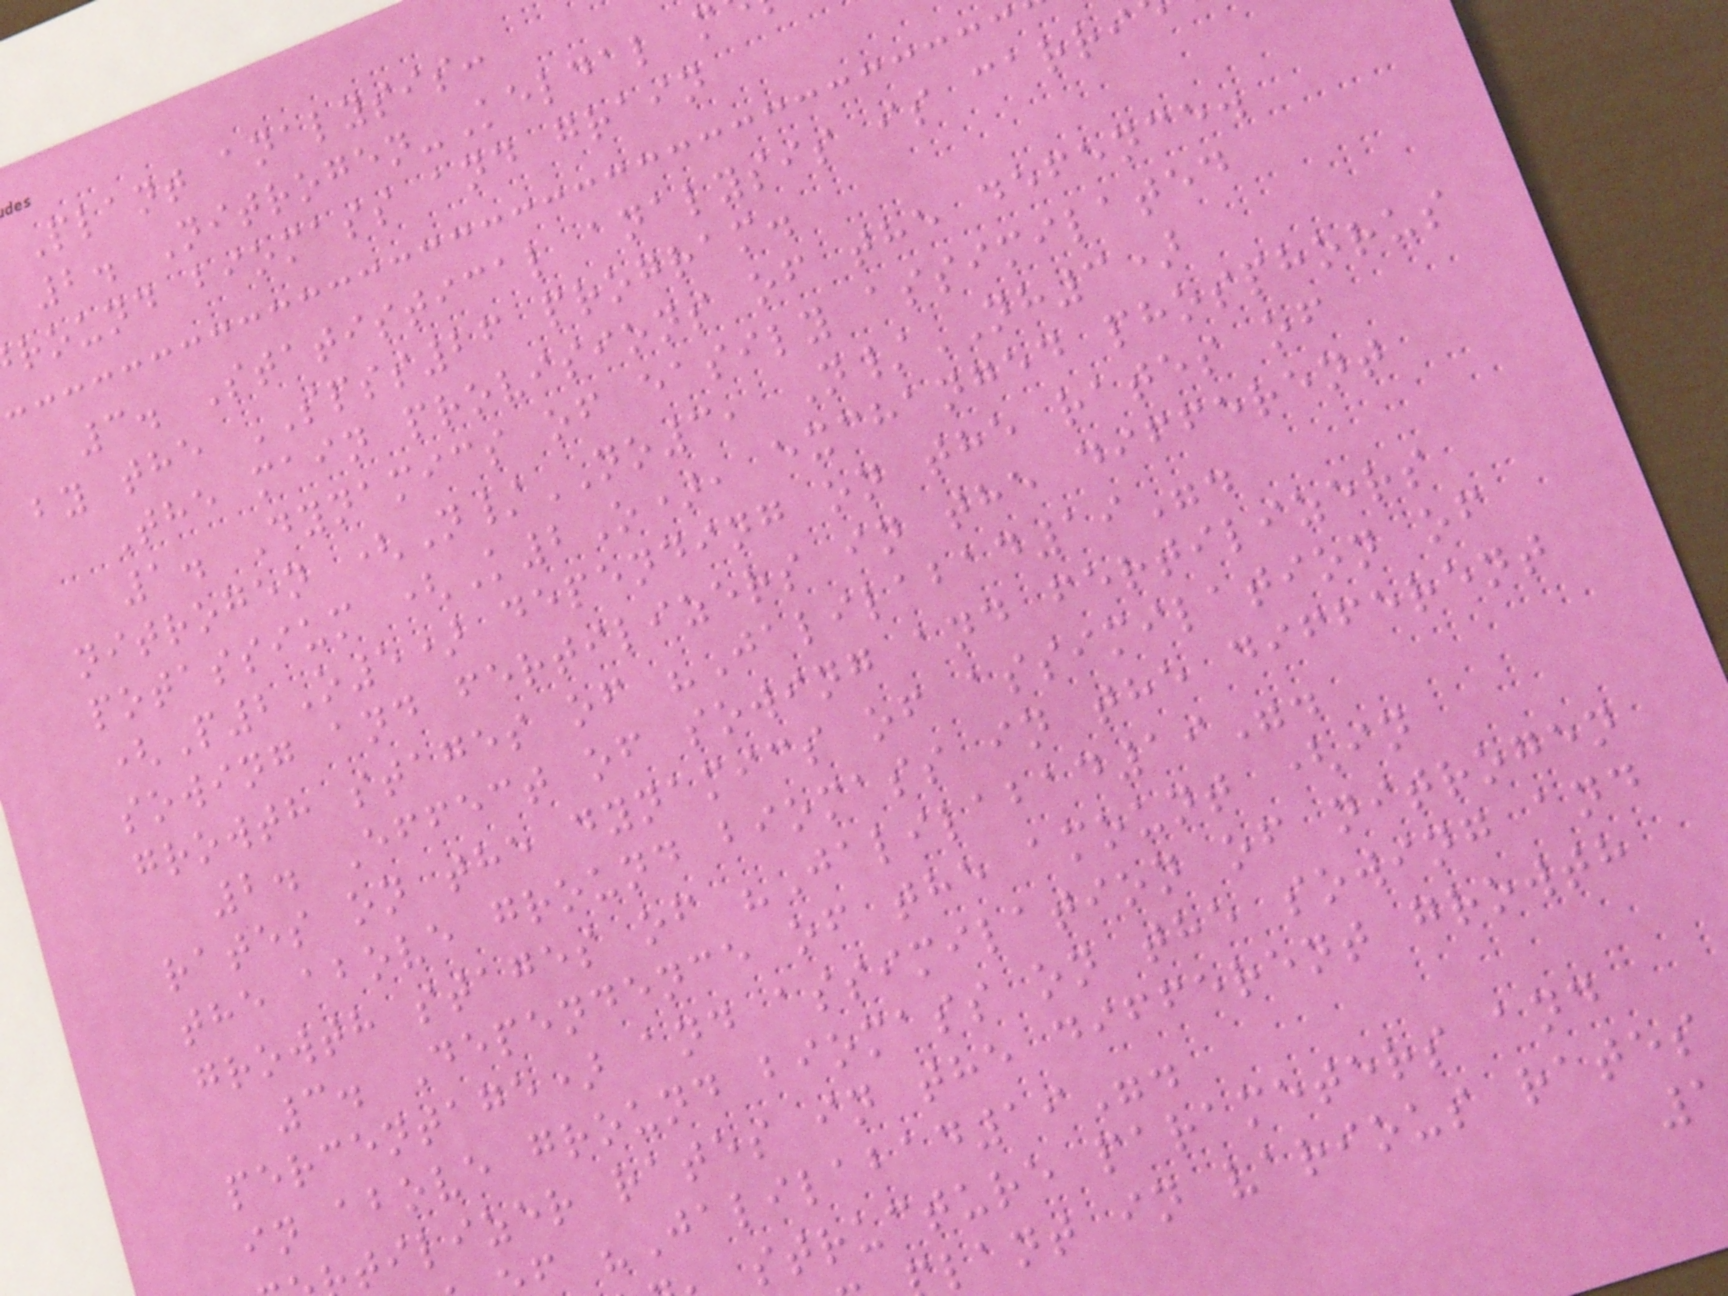Plant analysis:
2. Nitrogen-Keldal m
round biomass and grain
3. Statistical analysis is carri
by the SPSS26 program.
The main provisions of the defence.
1. Dynamics of easily assimilated
nitrogen (N/NO3, N/NH3)
potassium (K2O), exchanged phosphorus
(P2O5) depending on the rates of
sowing and fertilizers in the different
growth stages of "Jalilabad19".
2. Effect of sowing and fertilizers
rates on the dynamics of assimilation of
the above ground biomass in the different
growth stages of "Jalilabad19".
3. Dependence of the amount (in
percentage) and assimilation of nitrogen
in above ground biomass on the sowing and
tilizer rates in the different growth
f "Jalilabad19".
structure parameters and
lant in various rates
